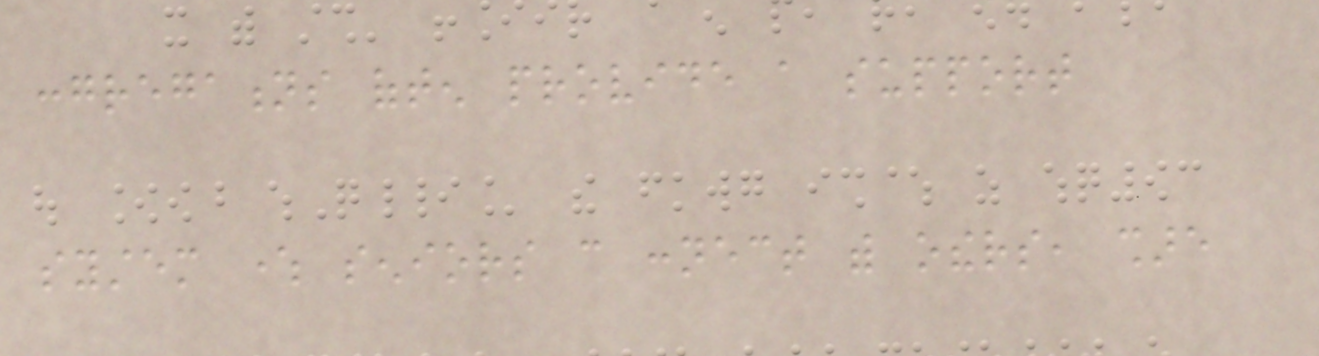congregations often provide a support
system where seniors can connect with others, share
